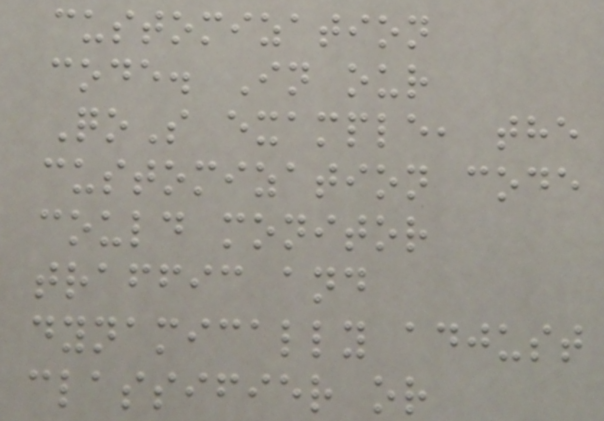customization
code. In our
QoS example, the
customization code
could monitor
traffic and
dynamically adjust
classifier or
